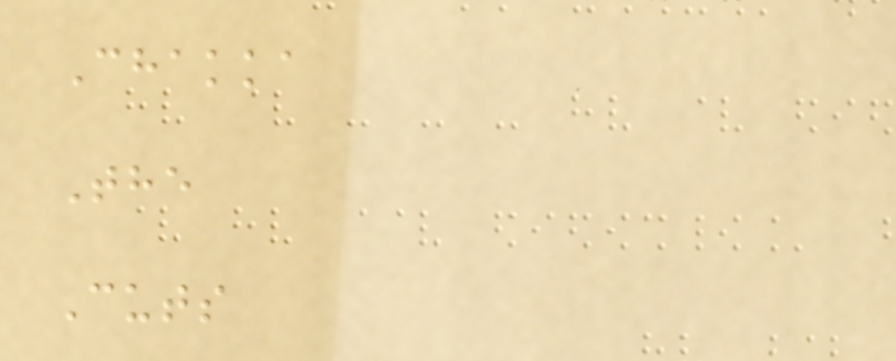Chakka
The
Cuts
